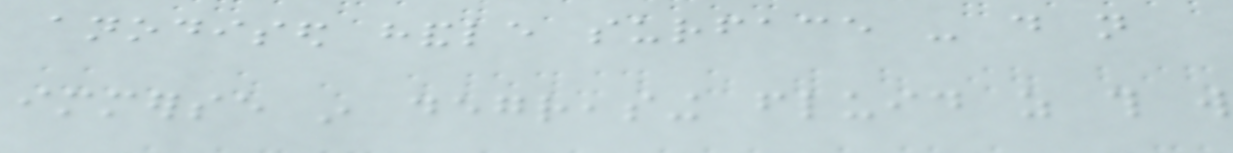anodised handle surface - do not
immerse in degreasing fluid as this will
